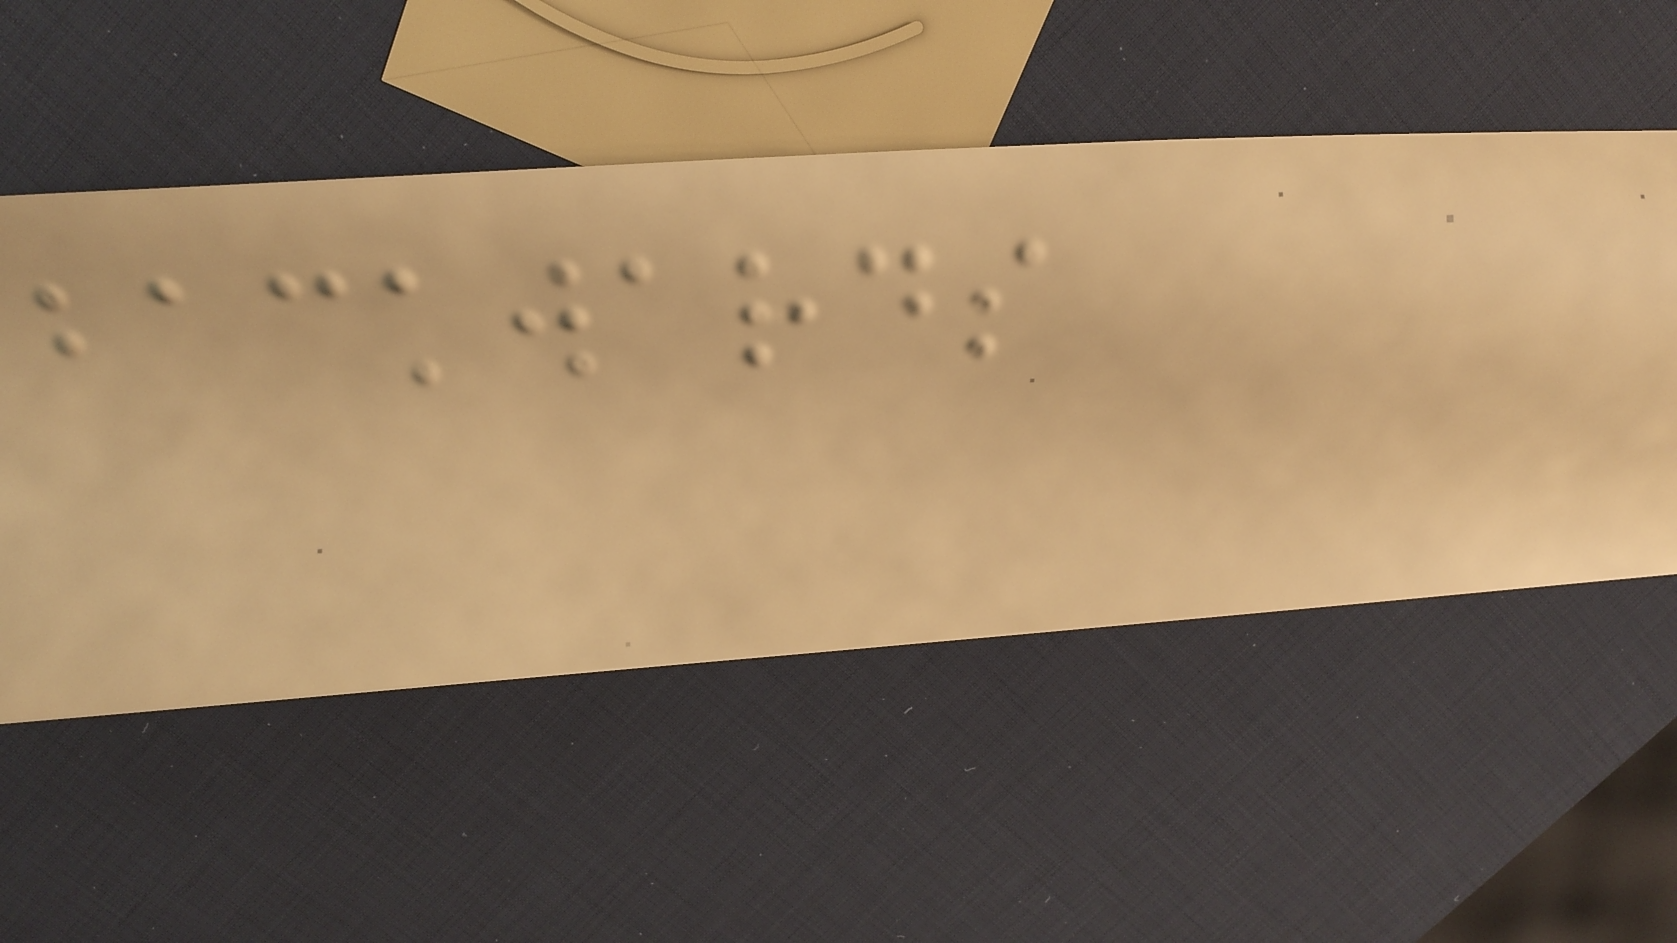backwards
